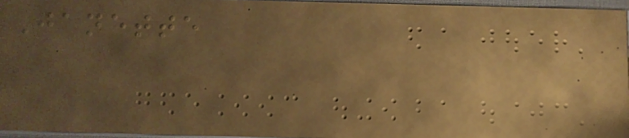Janette
